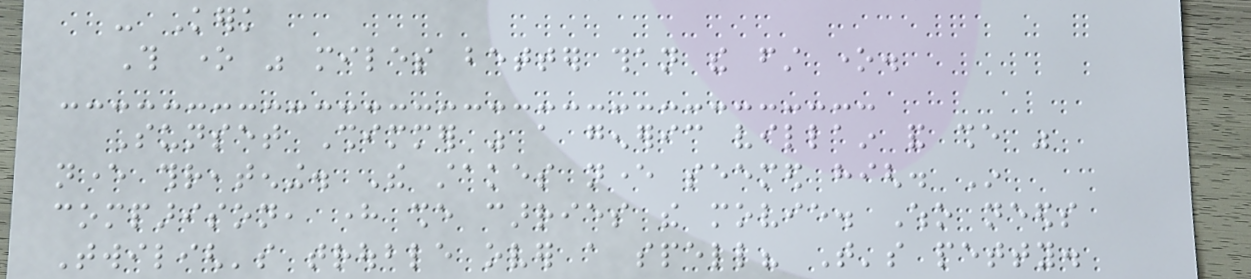- Kerk
This one was miles better than the first one.
Sunset Shimmer was a generic villain and she was
never threatening. The stakes never seemed high. In
comparison, here she carries the movie. Who needs
Twiligh's trouble over a spell? That's petty.
